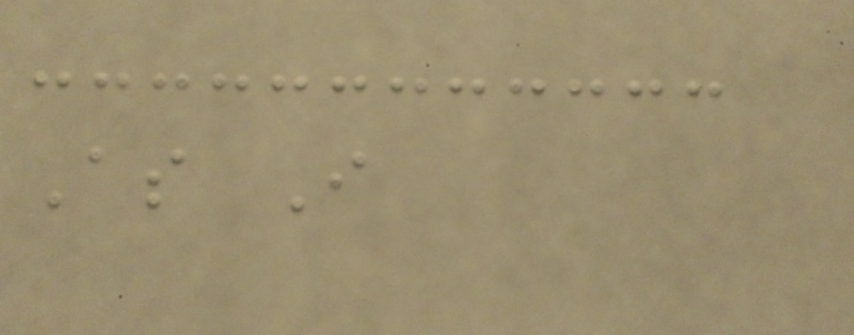As I
